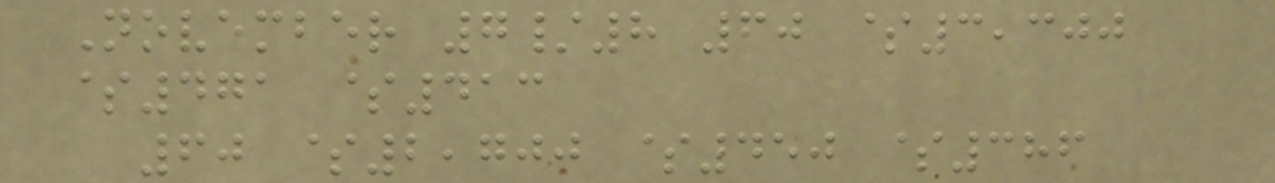November 7/8 60 $3,300
$471 $413
60 $2,700 $450 $386
